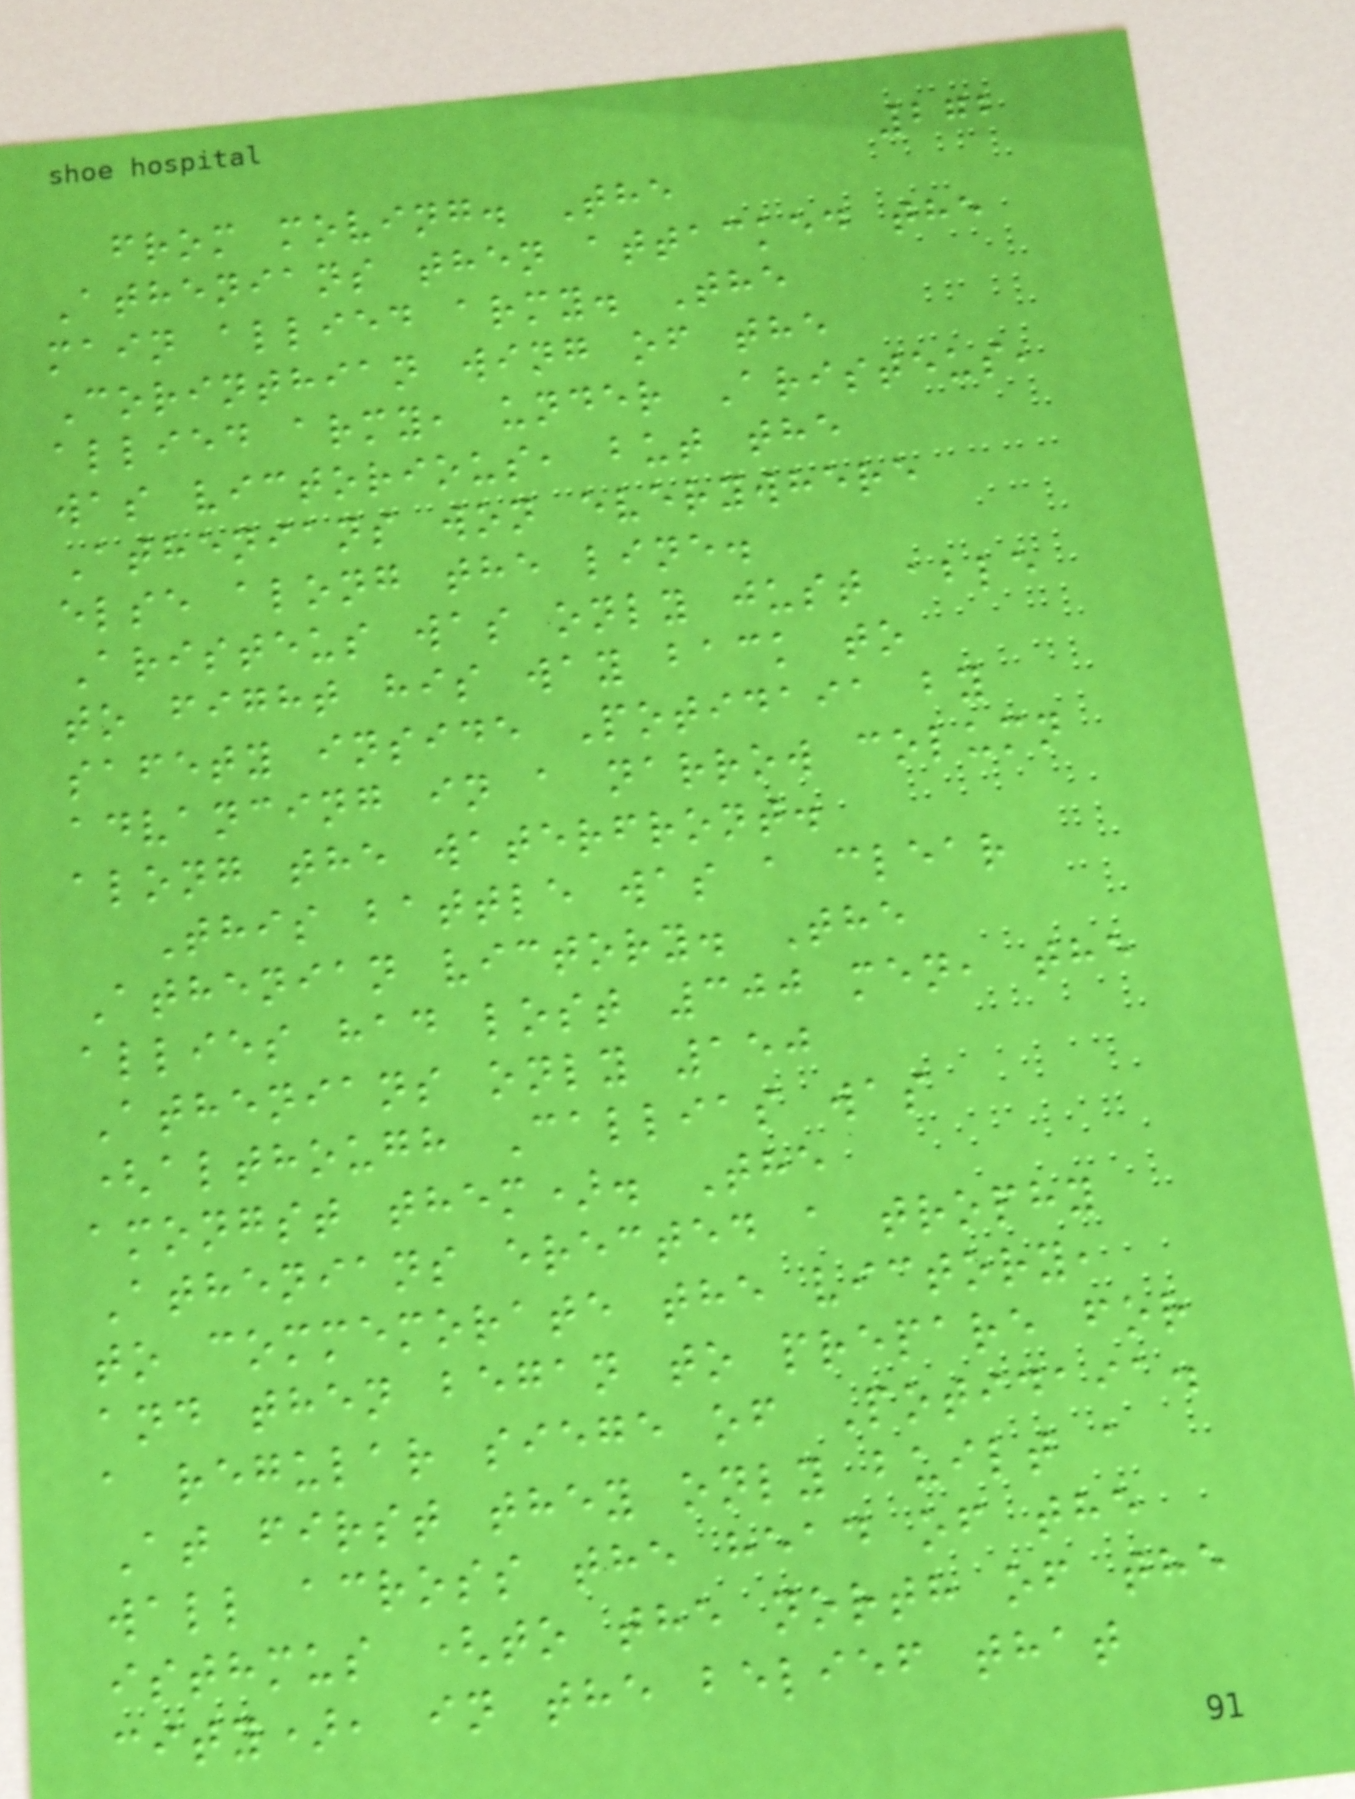272
from moving. The
Athenians then attacked the
main allied army. The
Corinthian wing of the
allied army, under Aristeus,
was victorious, but the
Athenians won everywhere
else along the line.
Aristeus was only just able
to fight his way back to
safety inside Potidaia by
advancing in a narrow column
along the waterfront.
This battle was a clear
Athenian victory. The
allies had lost 300 men, the
Athenians only 150
(although Callias was
amongst them). The
Athenians erected a trophy
to commemorate the victory,
and then began to prepare for
a regular siege of Potidaia.
At first they only built a
wall across the head of the
isthmus (to the north of the
city), in the belief that
